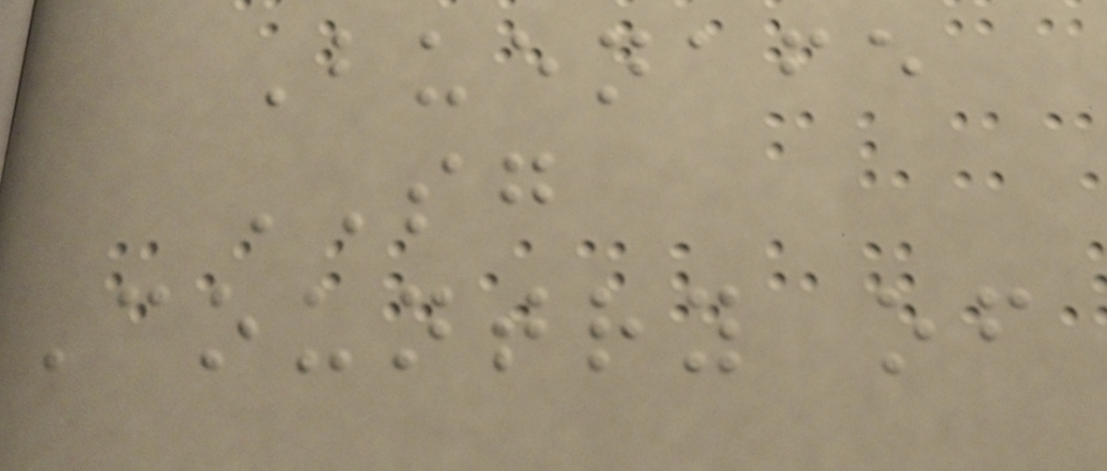Buenafe
SG
Country of
